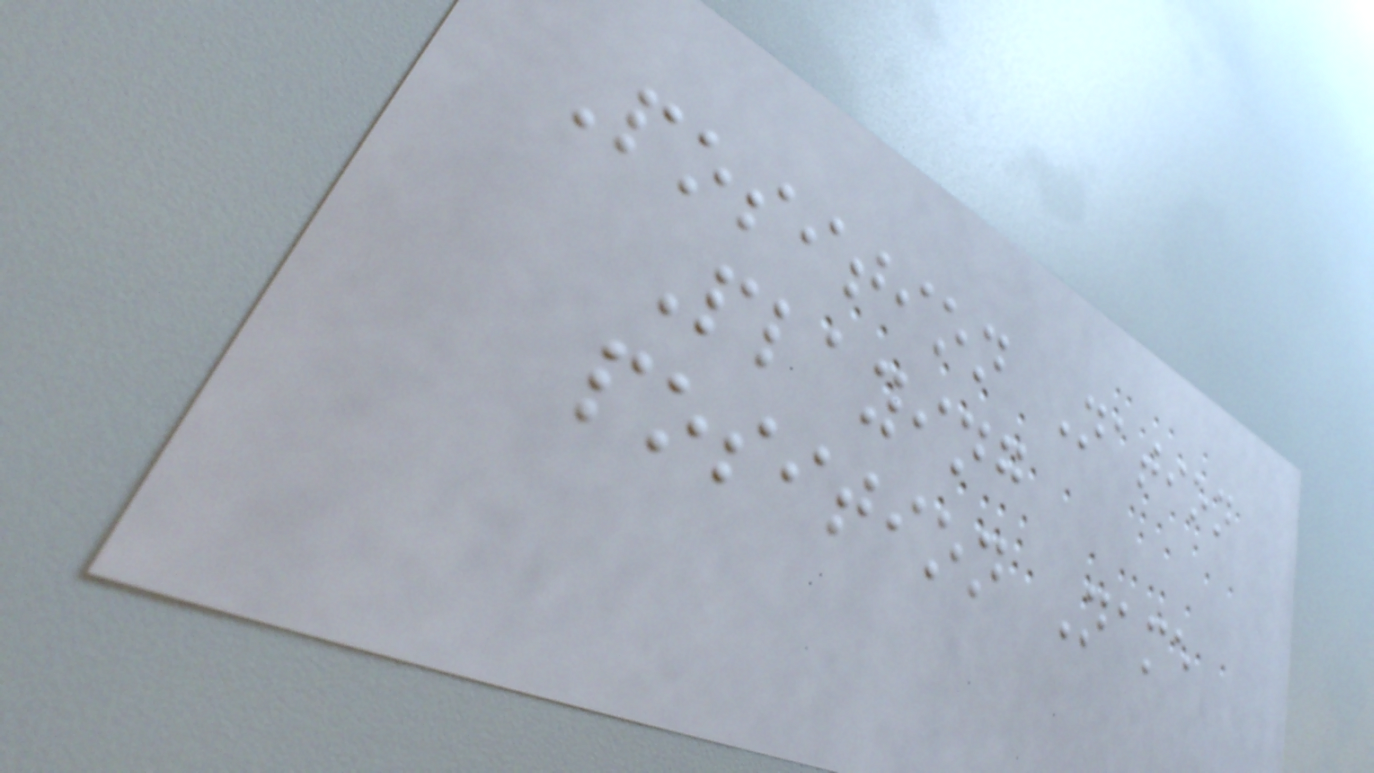Position Nation
Playing
position Name
